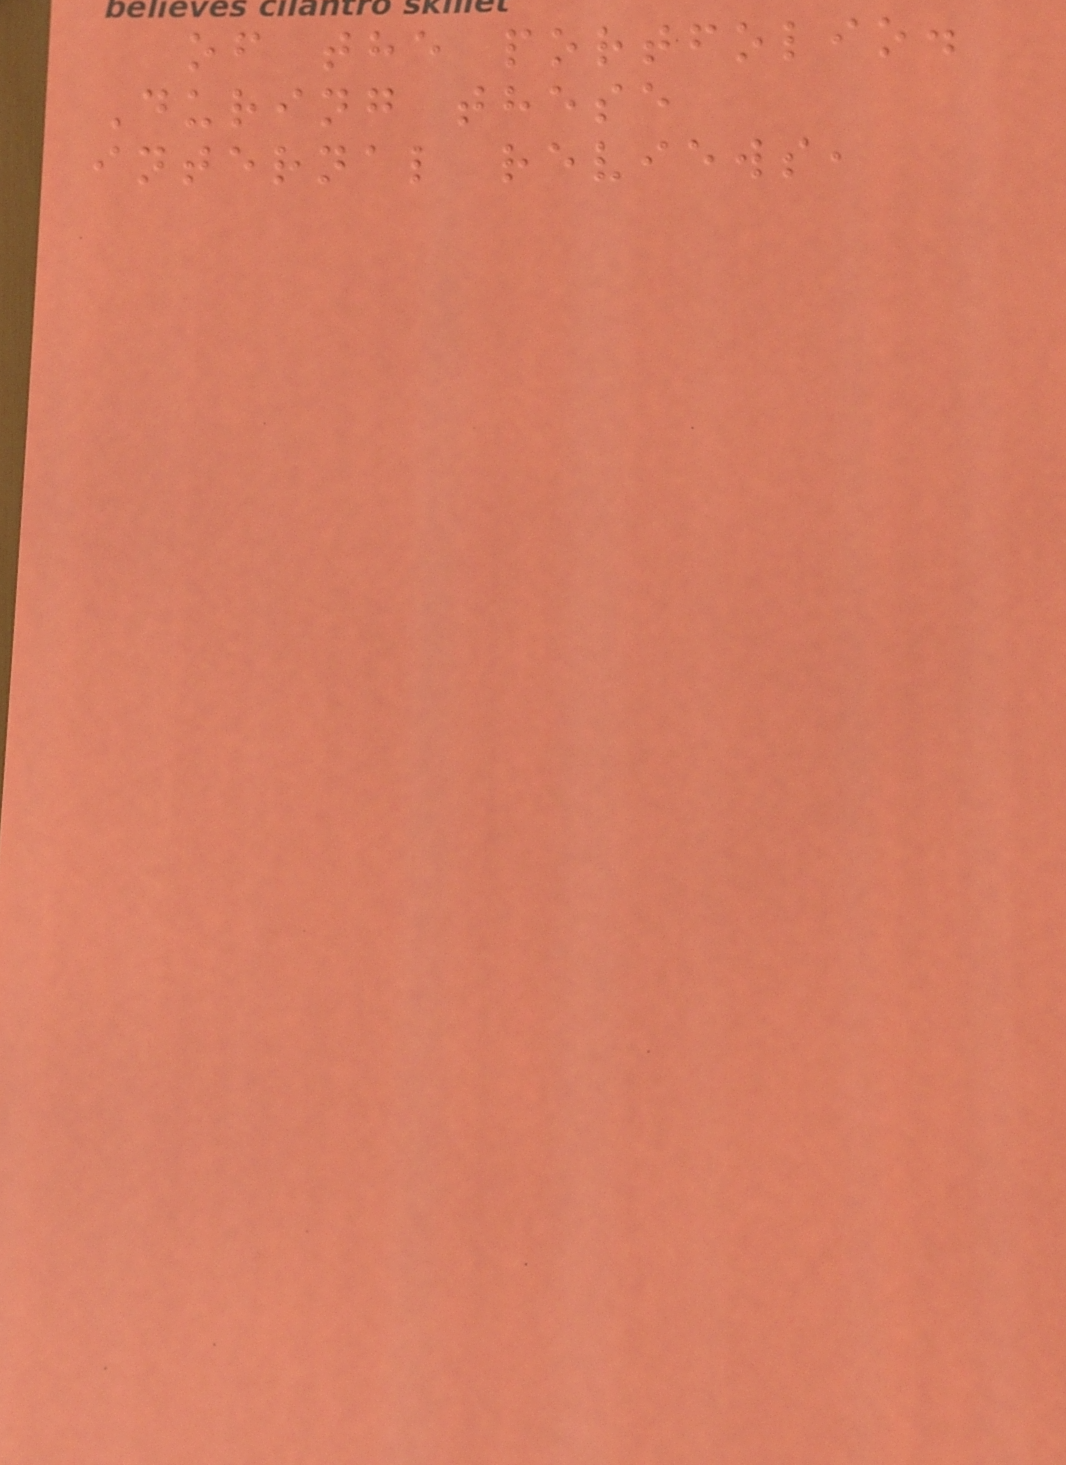of the portfolio.
During these
internal reviews,
